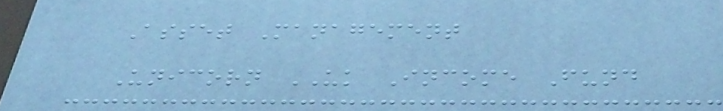Asset Management
Unicorn UK Income Fund
